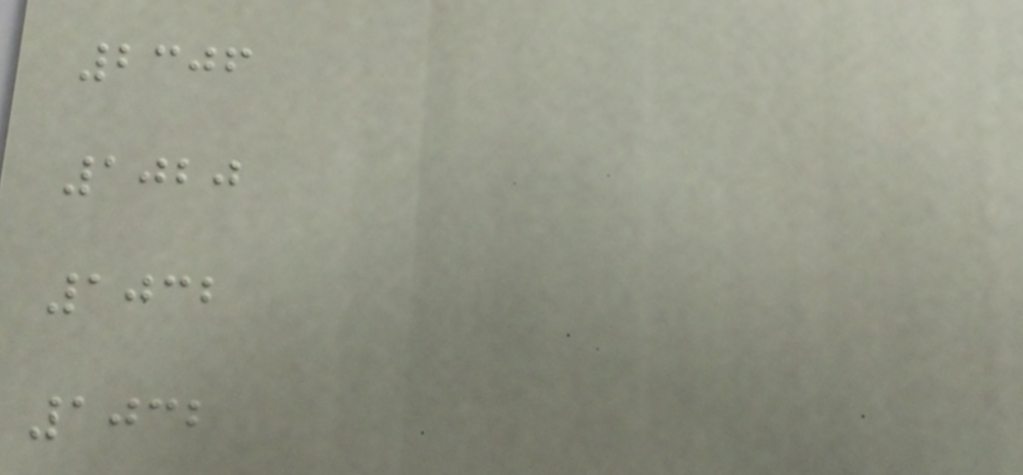2306
1020
1032
1032
